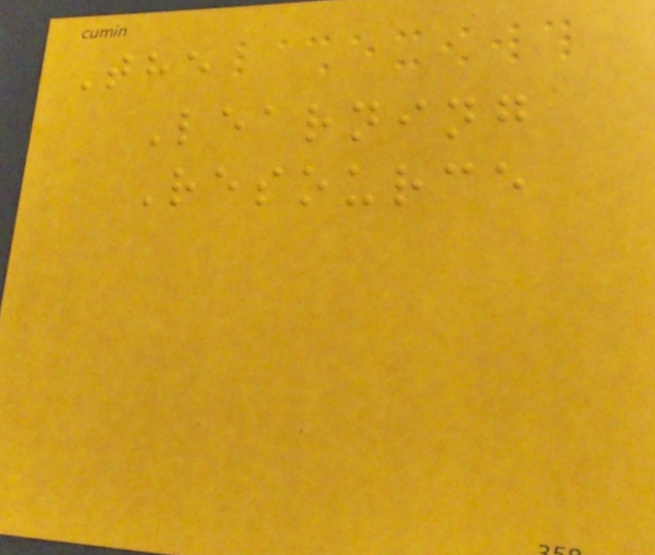The
Learning
Resource
